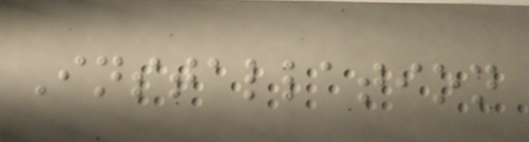Installation
